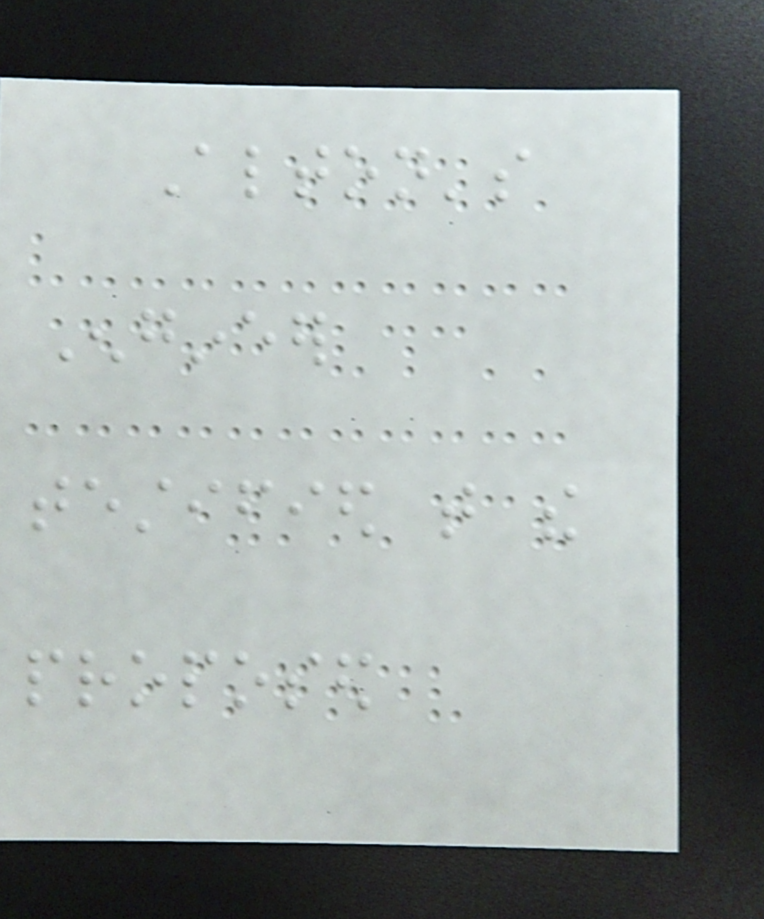Alton's
Engineer
testified that the
proposed
